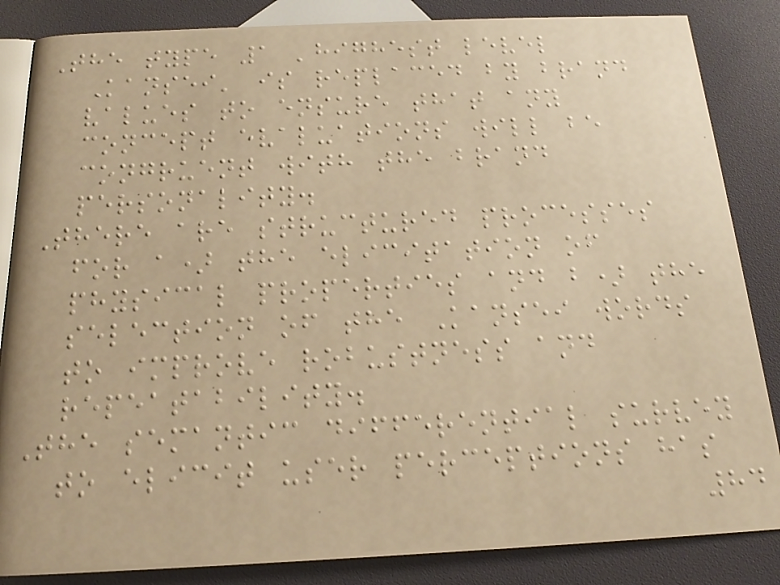The type 1 'highest level
Kansei' is replaced by brand
values to ensure that any
concept evaluations will be
congruent with the brand
personality.
There are structured processes
for a) the elicitation of
physical properties and b) the
selection of the Kansei words
to improve robustness and
repeatability.
The semantic differential survey
to elicit user perceptions has
84
